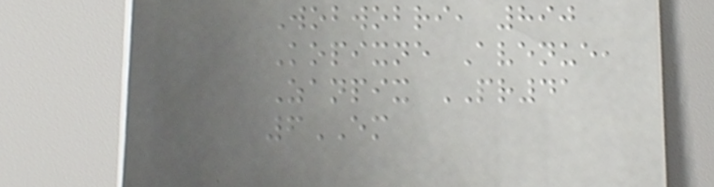Wobwobri, 890
Kopixne Avenue,
Zanpix PR41
6EM
